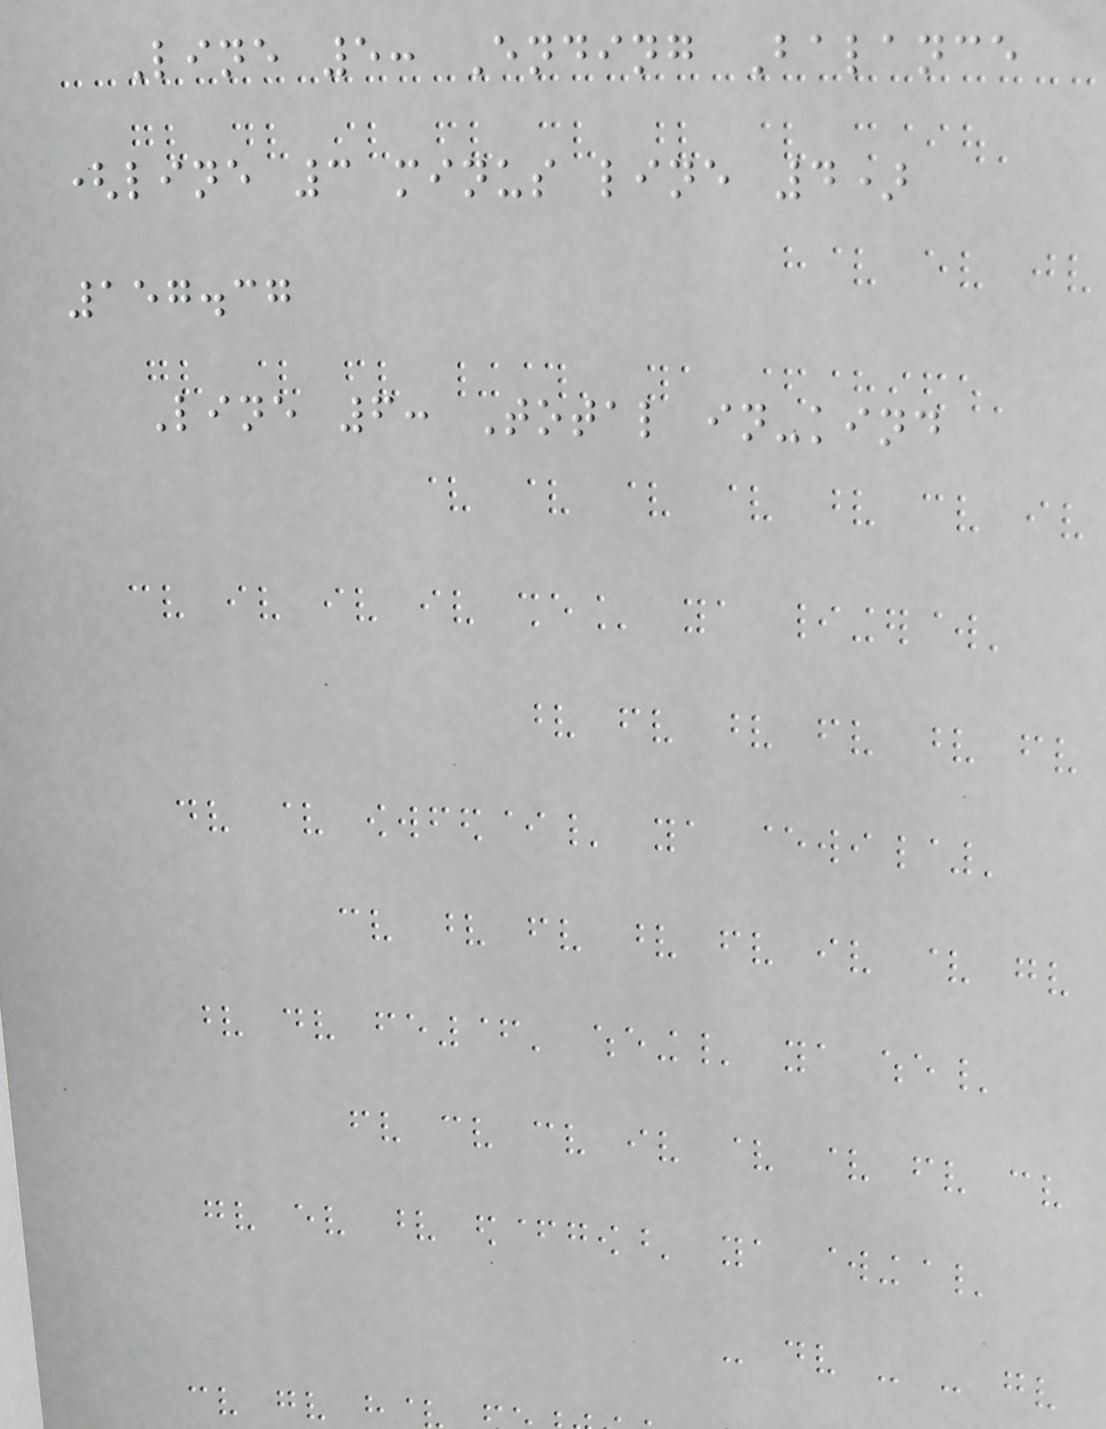Line 5: Ending Balance
(line 3 minus line 4)
157.37
Line 6: Total in-kind
